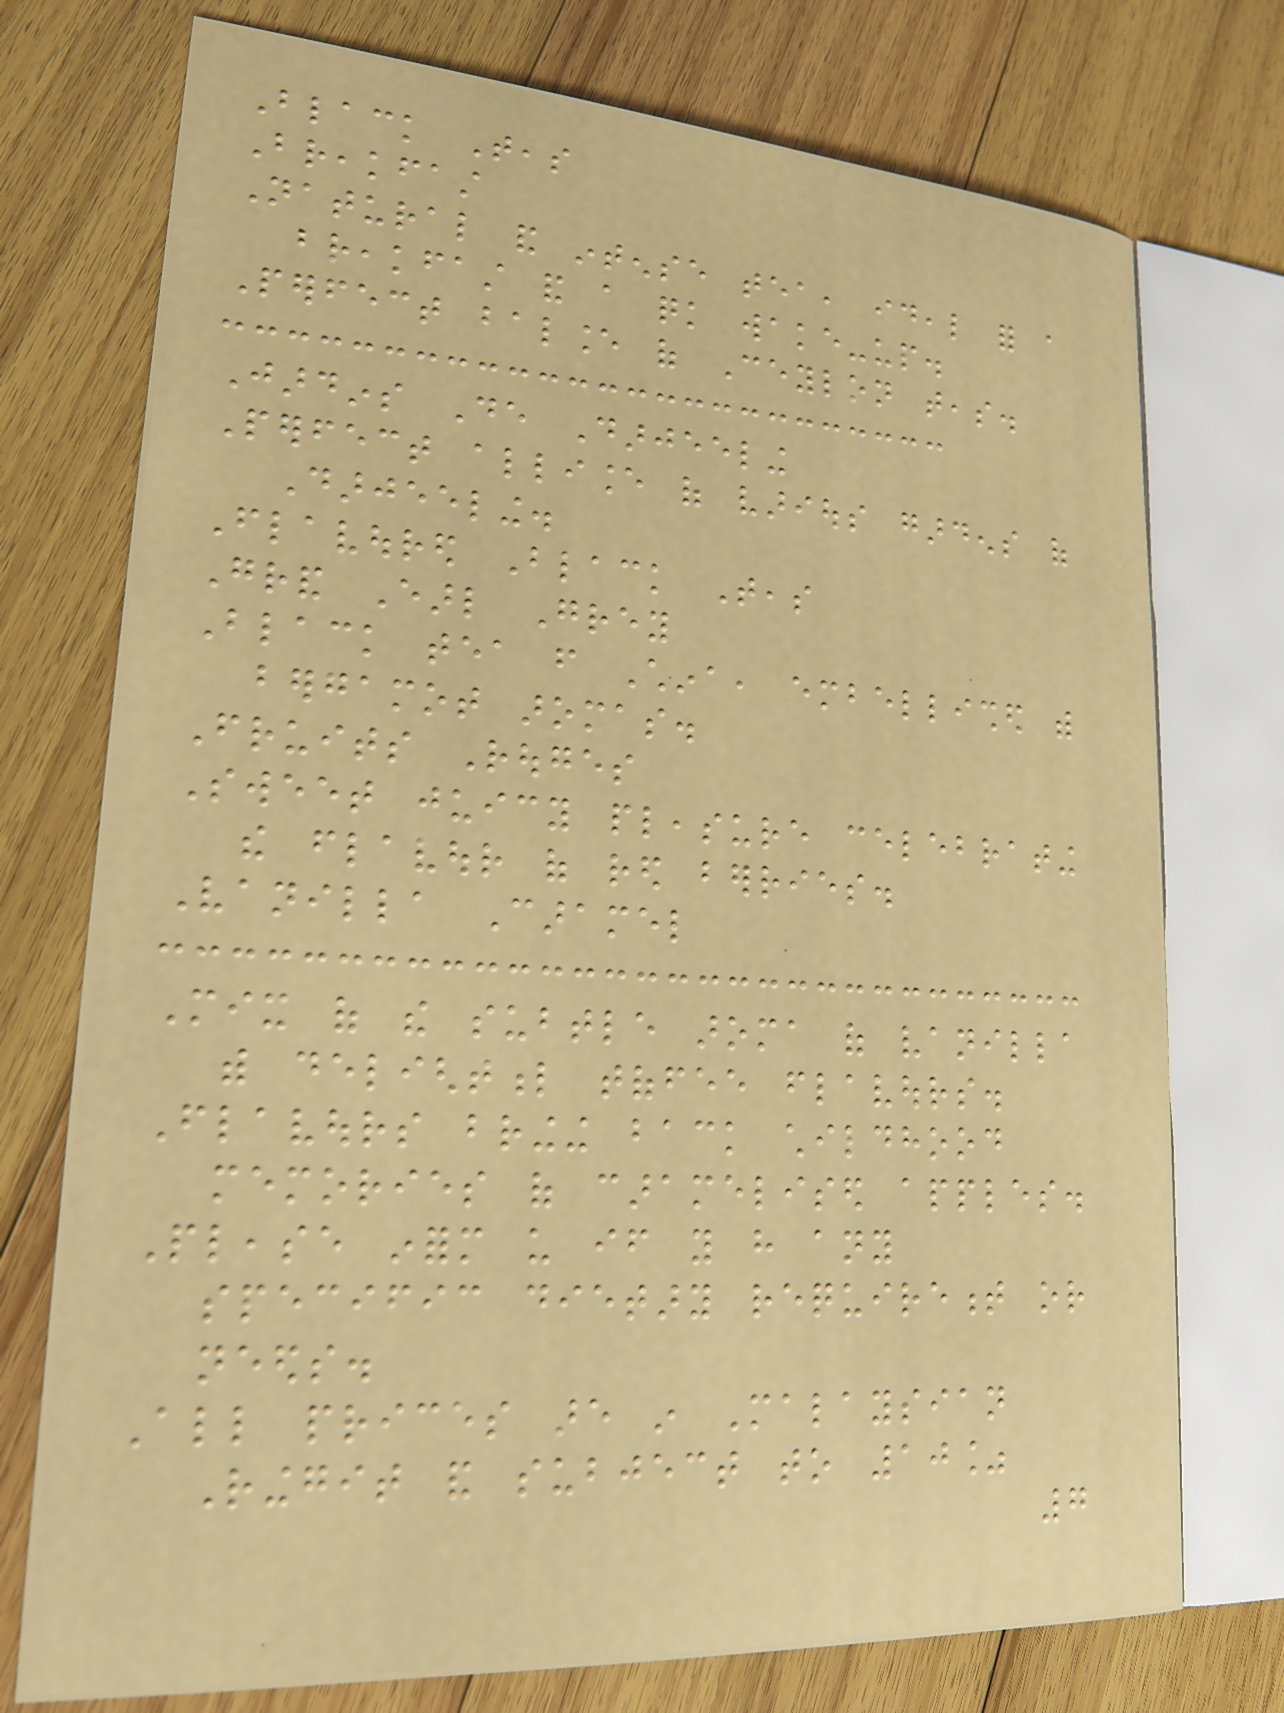Black Teas
Breakfast
Natural and intense tea, ideal for a
breakfast and a quick wake-up.
Perfect balance of Ceylon teas.
Jardins De Darjeeling
Perfect alliance of various gardens of
Darjeeling.
Flavoured Black Teas
Grand Earl Grey
Black tea from China, embellished with
bergamot aromas.
Fruits Rouges
Sweet juicy pleasure celebrating
the flavour of red berries.
Vanilla Caramel
Mix of the subtle aroma of vanilla
with delightful toffee flavours.
Flavours bringing back childhood
memories of caramelised apples.
Please inform us if you have any
specific dietary requirement or
needs.
All prices are in Malaysian
Ringgit and subject to 10%
7
